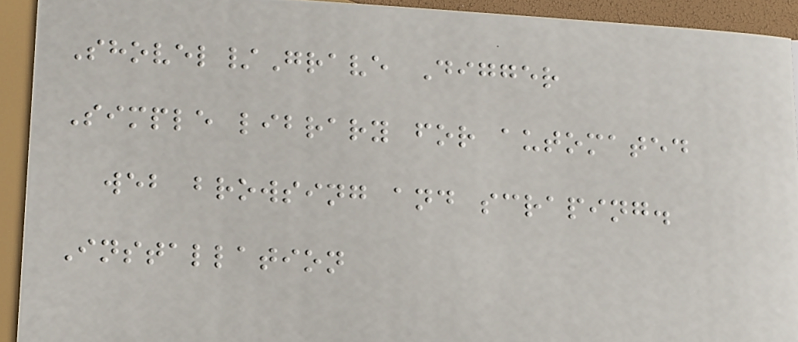Shovel/Grave Digger
Simple library for automated
web browsing and scraping.
Installation
